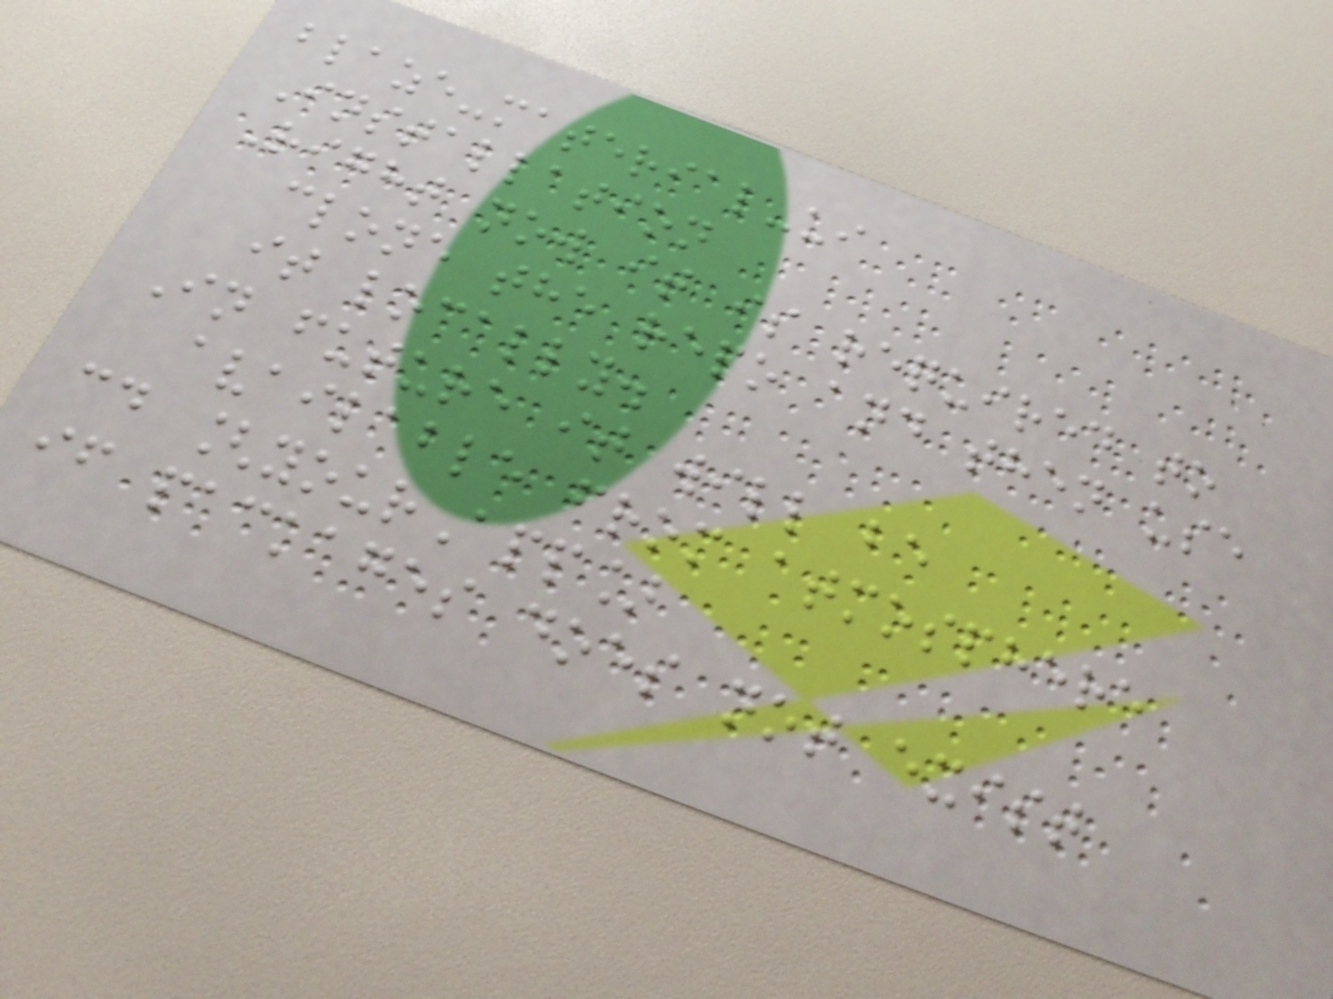blaze-material-ui
Installation
Right now it is required to
clone the repo and then use
it locally.
In future it will be
available from atmosphere
cd [yourApp]
if packages does not exist
